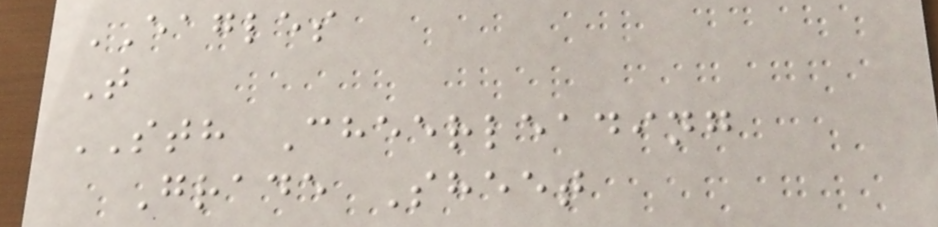EAGLES
T
STH Cheerleading
Grade Sheet
